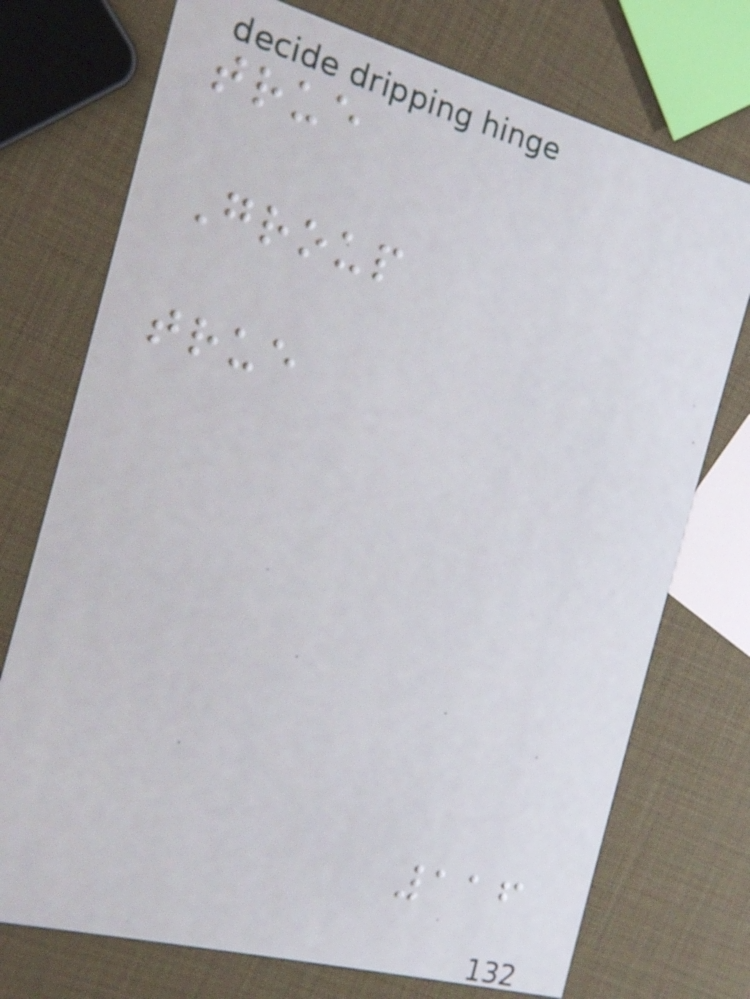true
Group
true
116
